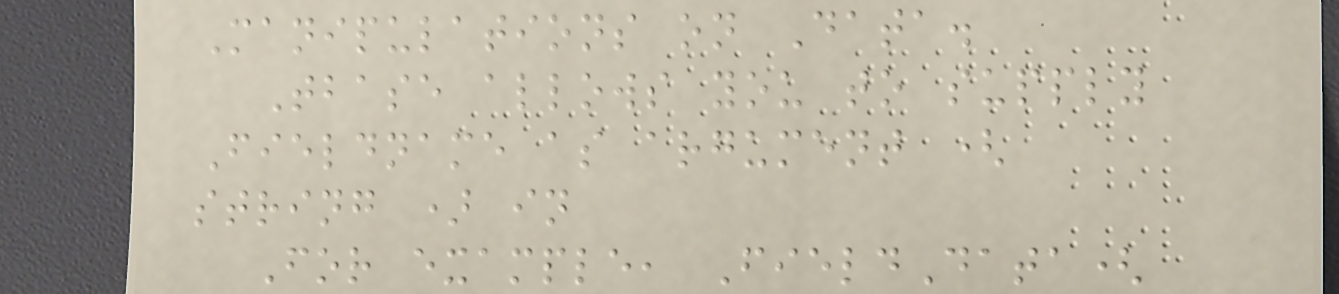Manipulations on Data.
Tbase allows you to supply
Fieldname as argument (
string ) in
For example, FieldData(
